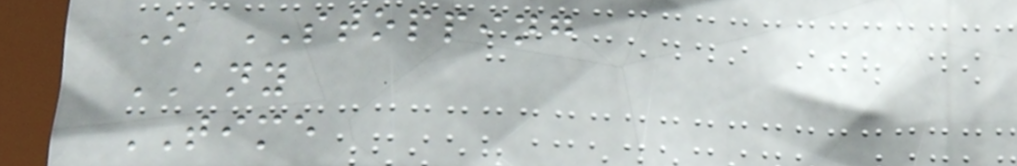O STOPPING
ANY
TIME
